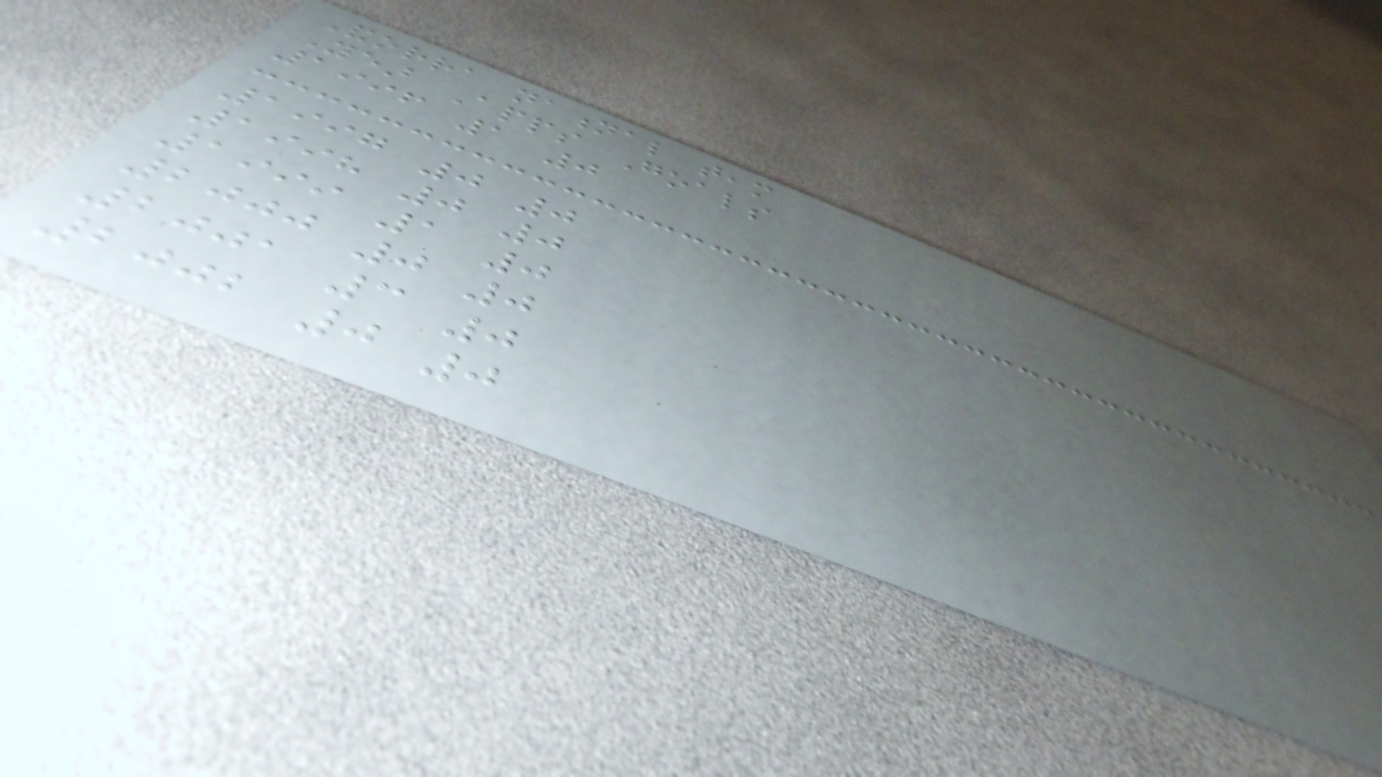Andorra national team
Year Apps Goals
1996 1 0
1997 0 0
1998 0 0
1999 1 0
2000 0 0
2001 3 0
2002 0 0
